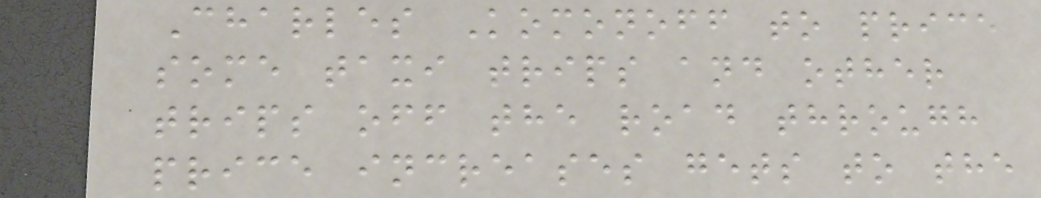Charles Komonoff to price
some taxi trips and other
trips off the road through
price increases gets to the
